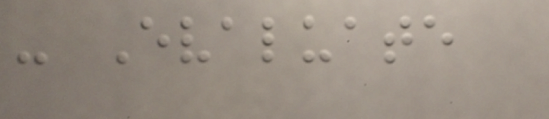- Evaluate
